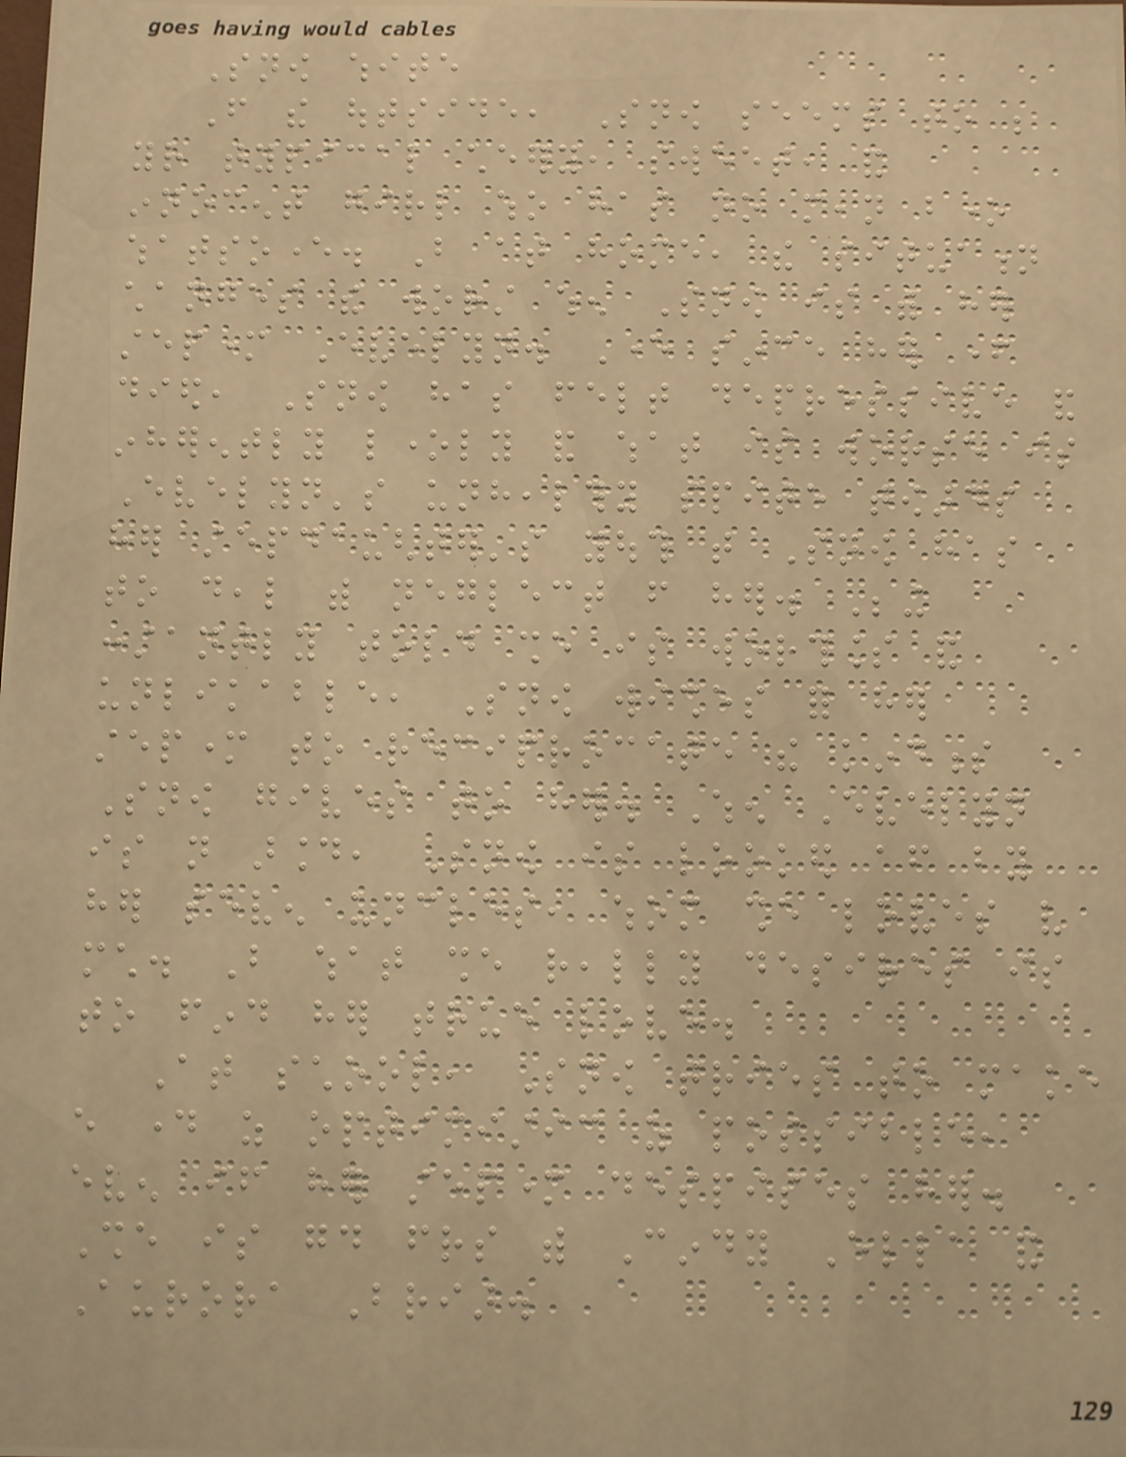Snow white
From the outside, Snow seems to be
your typical cheery, sweet, and
innocent girl who has no mean bone
whatsoever. But at home, the situation
changes the worst when Snow is with her
stepmother Evelyn. Ever since her father
died, Snow has felt depressive and
inherently lonely and what is worse is
Evelyn's unhealthy spite towards
her stepdaughter's youth that Snow has
to deal with neglect from her. Being
constantly told she is worthless and
unlikable, Snow wishes for her
stepmother to reciprocate the kindness
Snow gives to her. When Evelyn
is not around, Snow is looked after by
her seven uncles, whom she loves very
much. But what she really desires is
to find her true love.
At school, Snow tries to make
every day as optimistic as possible,
even if her stepmother despises her.
She is good friends with Cindy Ella and
Aurora Briar.
